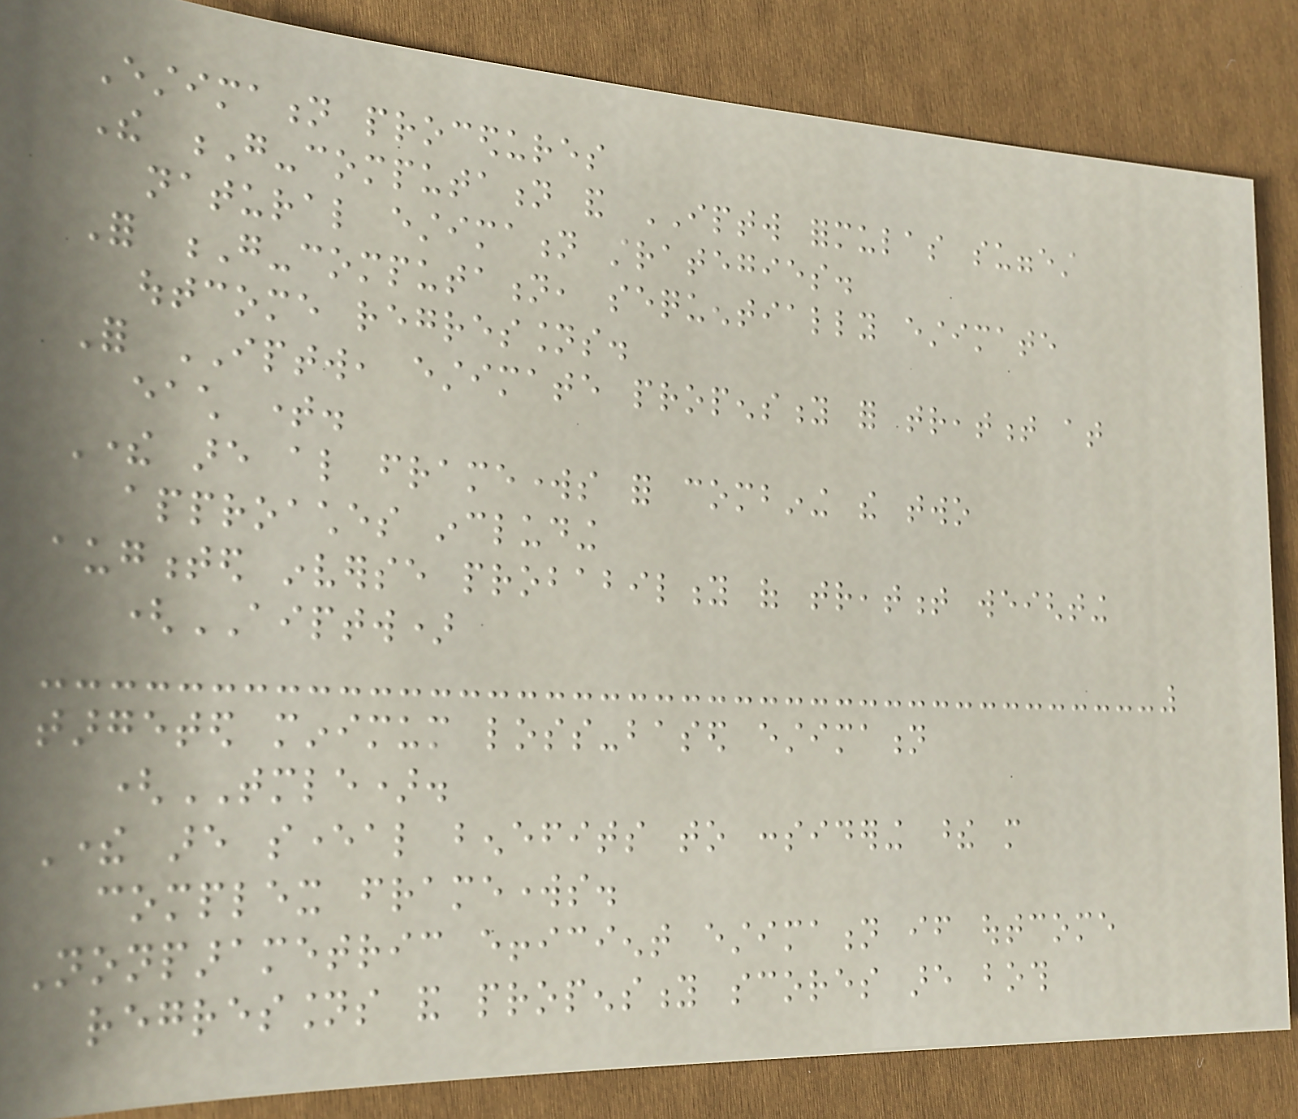Estimation procedures
The G-computation and IPTW formulas suggest
natural estimation strategies.
For G-computation, sequentially estimate
outcome regressions.
For IPTW, estimate propensity for treatment at
each time.
There are also frameworks for combining the two
approaches including
augmented inverse probability of treatment weighting
(AIPTW)
targeted minimum loss-based estimation
(TMLE).
There are several benefits to considering these more
complex frameworks.
Nonparametric efficient estimation if outcome
regressions and propensity scores are both
